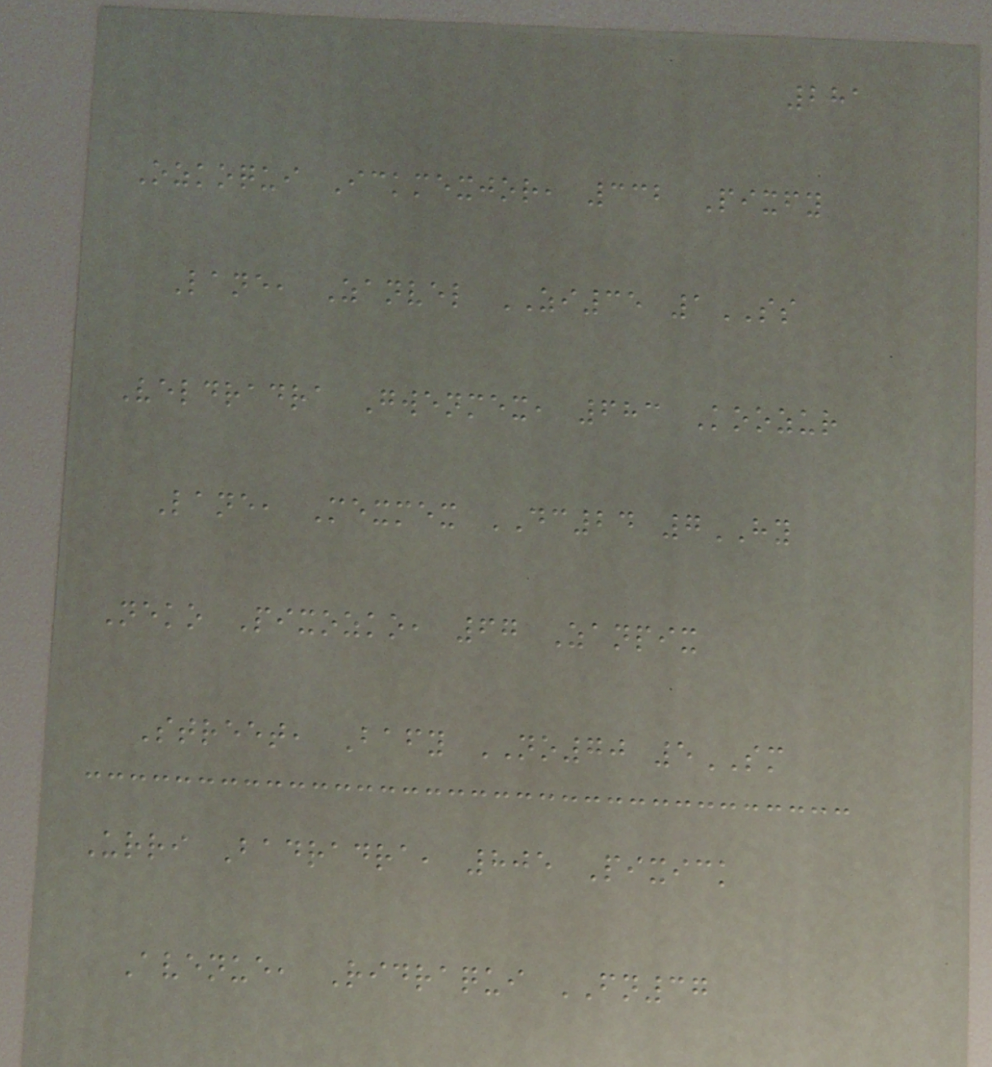281
Ozkoqui Ickmexjor, 332 Pixfy
Lane, Zanvel ZI35 1SS
Veldradra Gwenmex, 683 Koozur
Lane, Mexmex DC24 7HY
Neko Pixozko, 67 Zanpix
Street, Bafy NO70 5SM
Urri Badradra, 805 Pixick
Avenue, Ridraqui FN37
